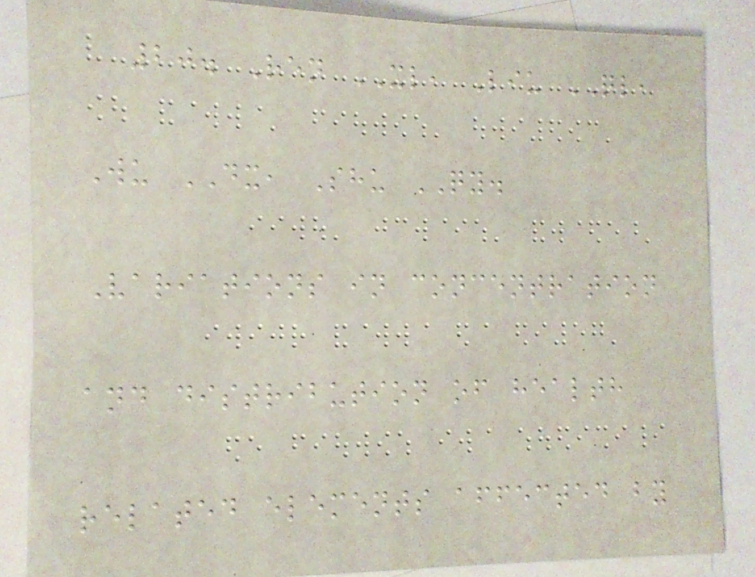20. Ren XL, Liu QL,
Wu DX, Shu QY.
Variations in concentration
and distribution of health
related elements affected by
